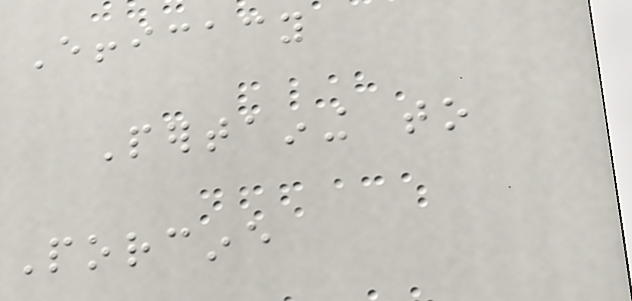Efficacy
Pertaining to
Porcine
